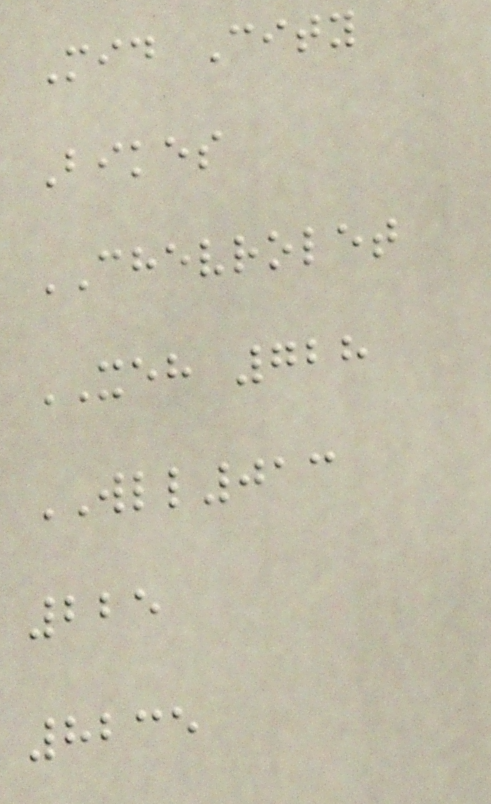Mid City
Bikes
CHEVROLET
XEH 728
WLL013
225
8235
